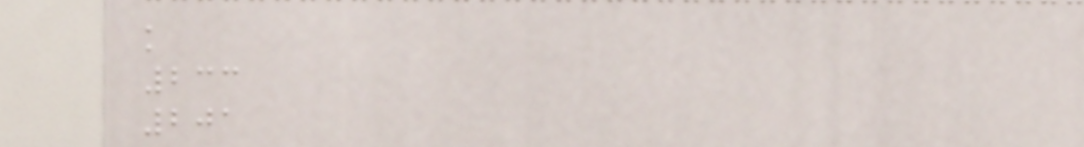k
233
201
